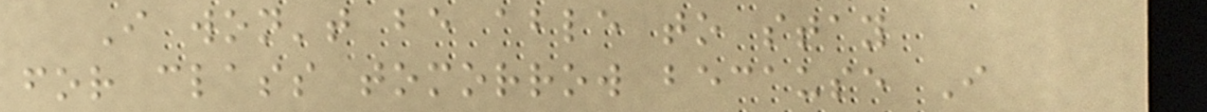I won't be able to stay
for class tomorrow because I
